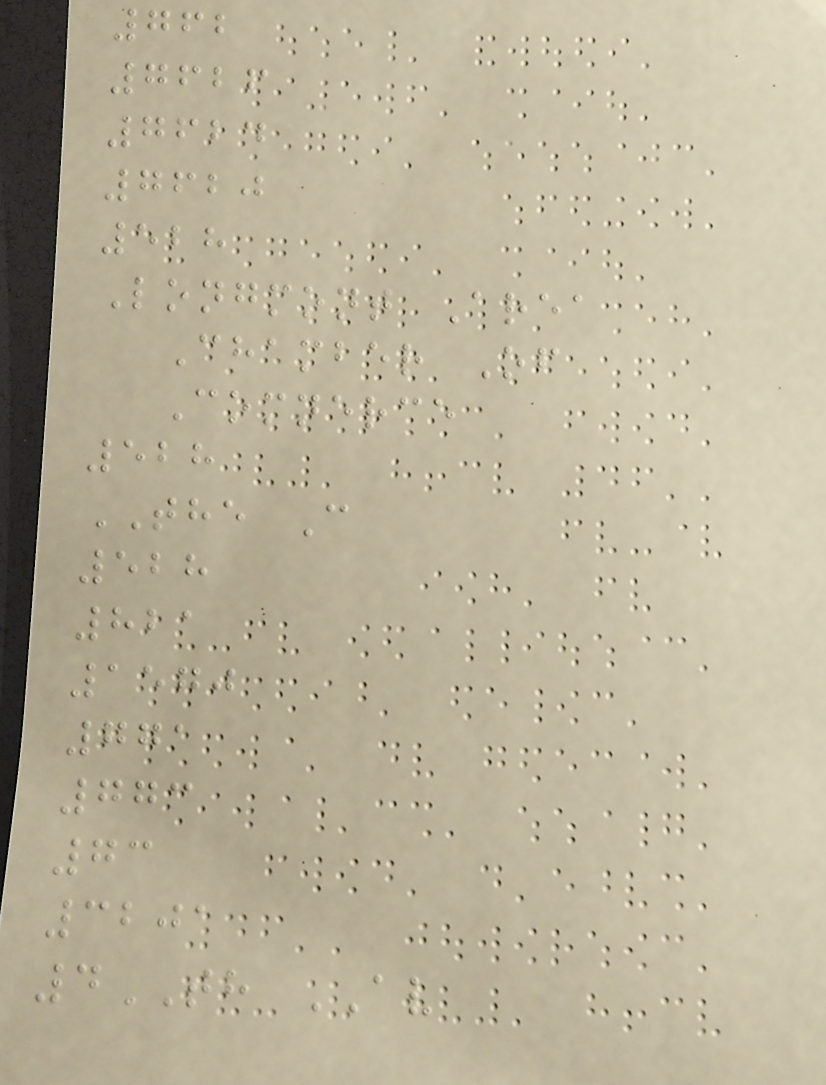762
7626
7624
7620
528
Longmont Area
Chamber Of
Comnerce
528
THE C
528
821
1570
771
773
73
3201
4TH AV
